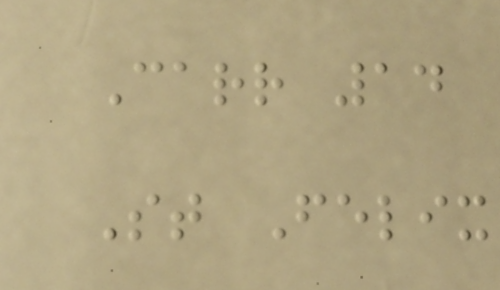Carr 14
St Felix
